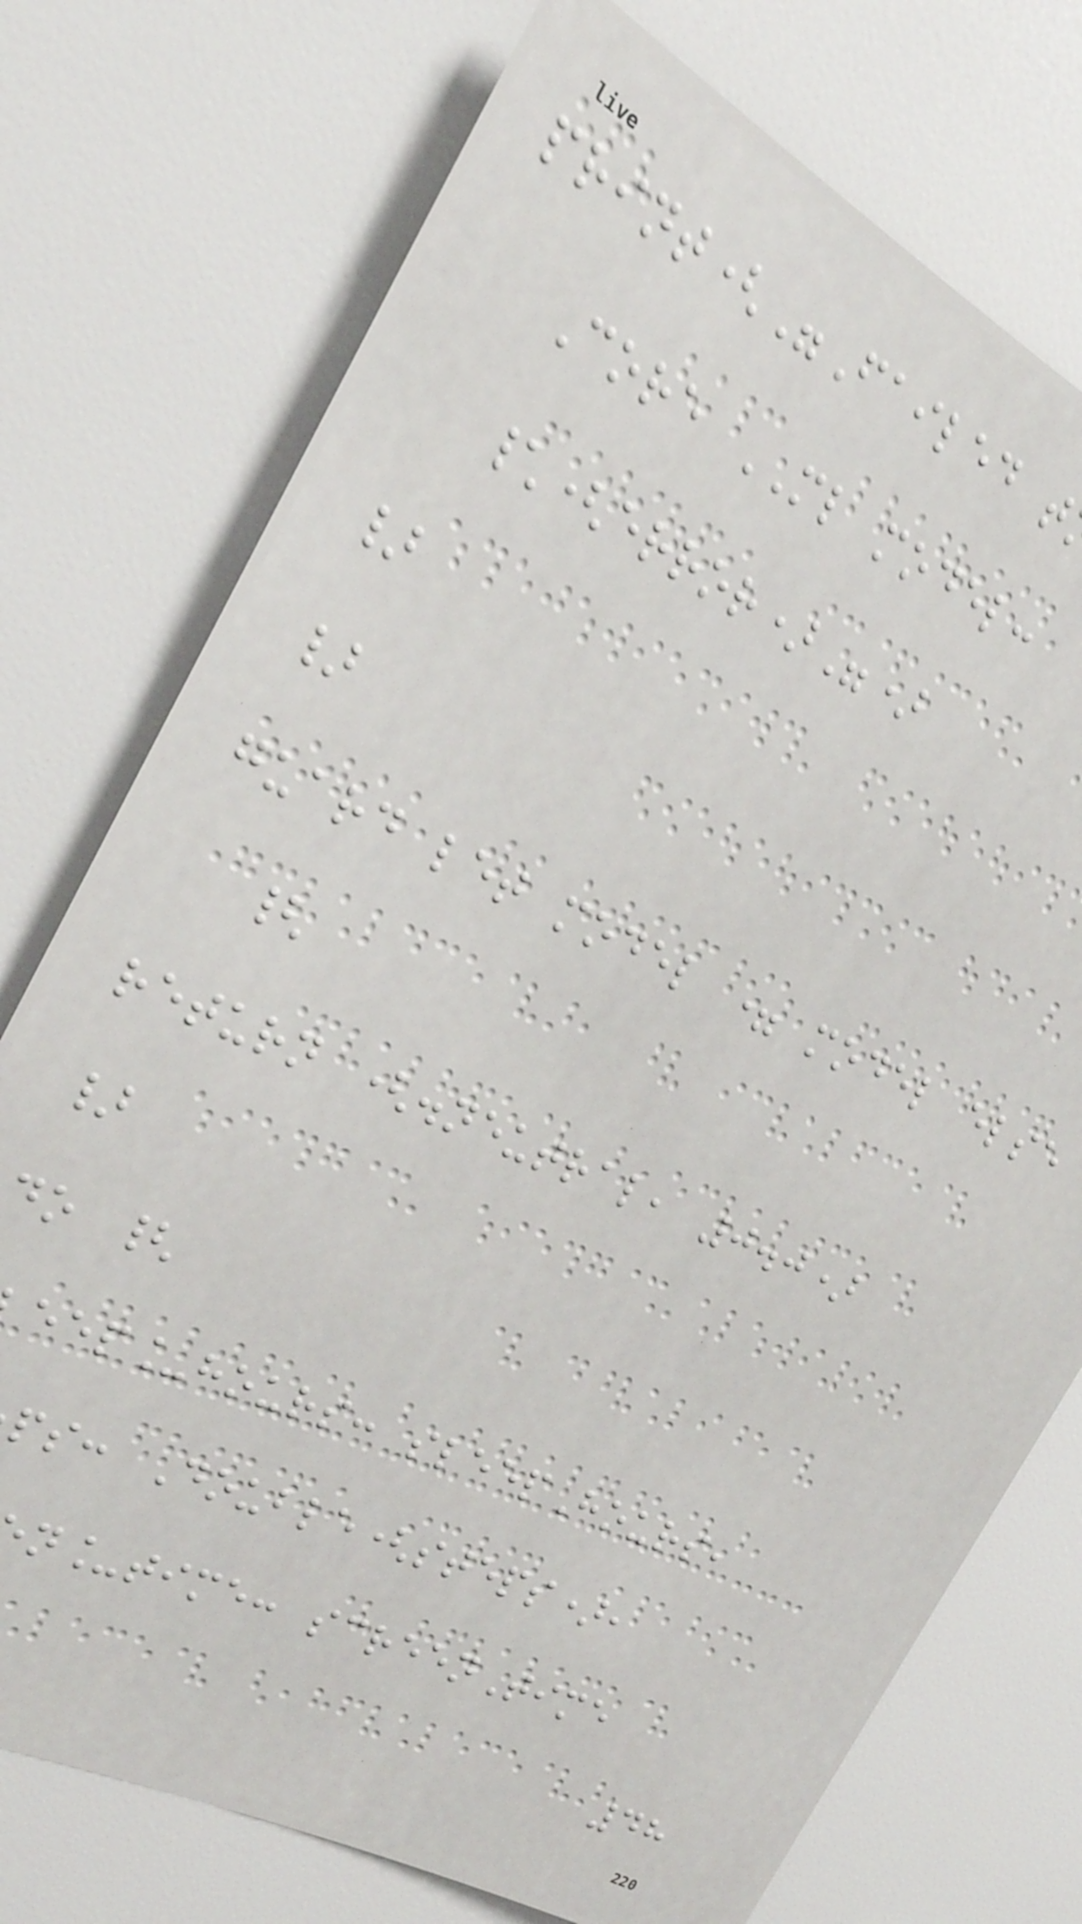print("Failed t
Core ML model:
\(error)")
}
}
guard let model = model else
{
return (.neutral, 0.0)
}
do {
eep_hours: sleepHours,
ps: Double(steps),
n_time: screenTime
48
